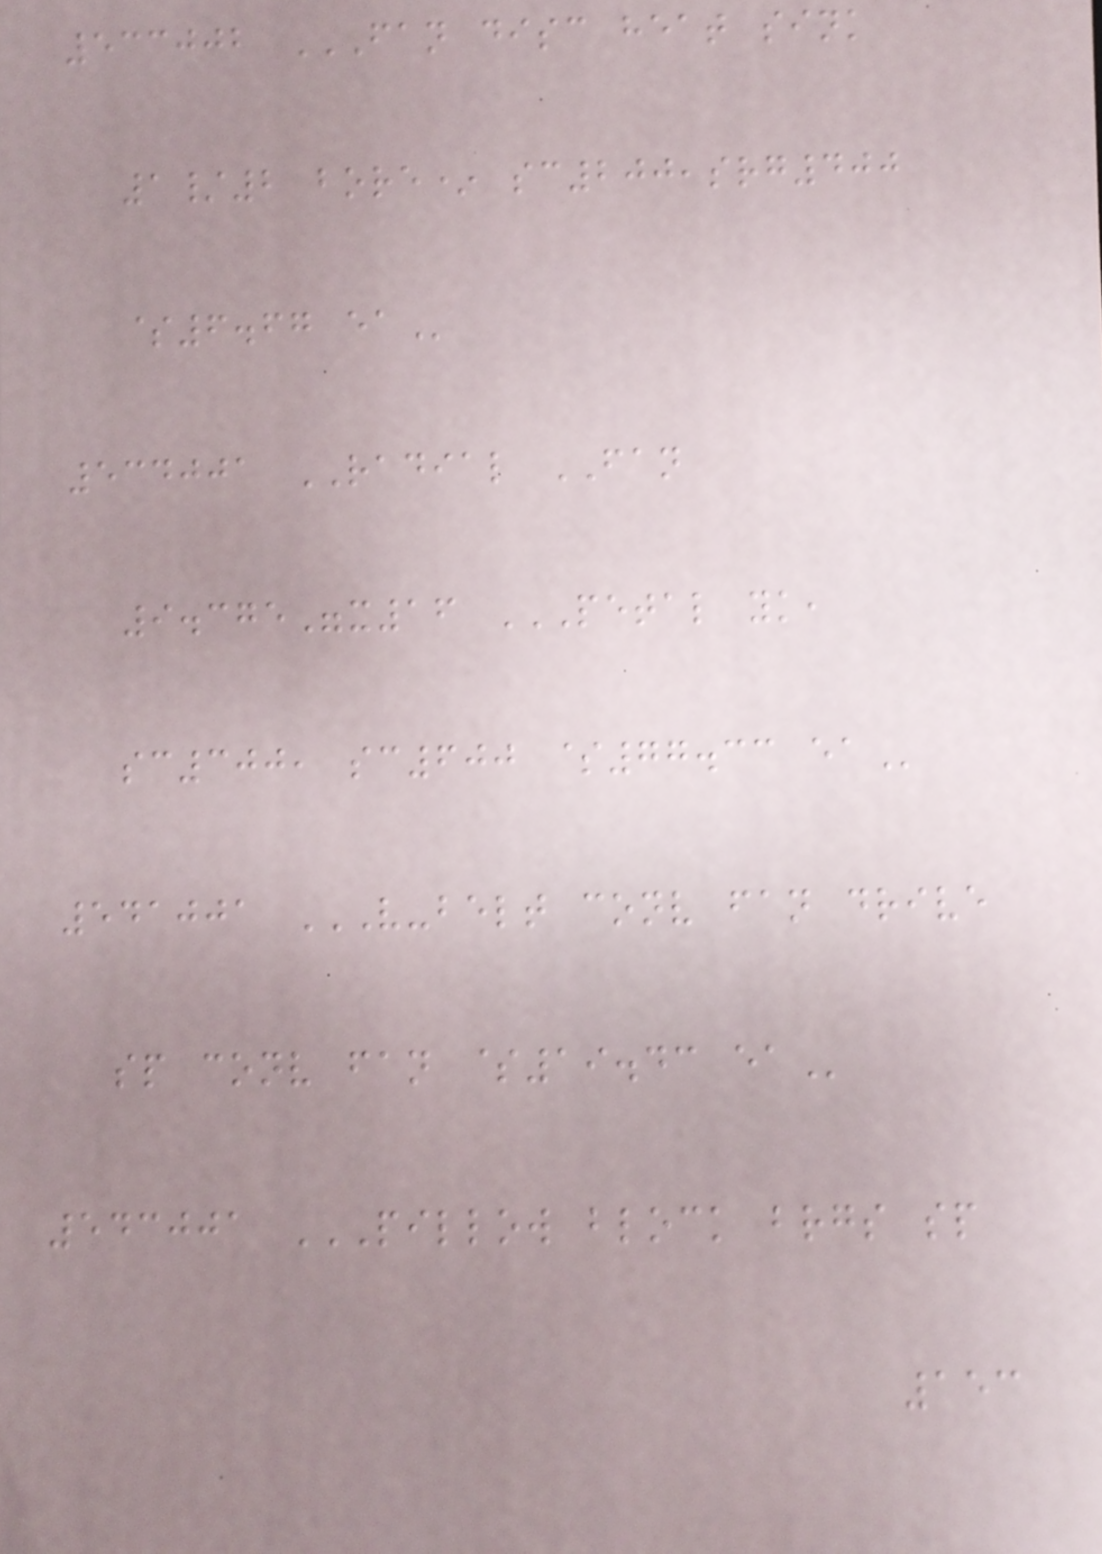533002 FAN DISC HEAT SINK
1/2 BORE* SC200,SRG400
$6.67 EA
534001 RADIAL FAN
9.375"x16 PETAL YK,
SC300, SC600 $77.33 EA
541001 V-BELT CONV FAN DRIVE
SP CONV FAN $19.43 EA
543001 PILLOW BLOCK BRGS SP
153
